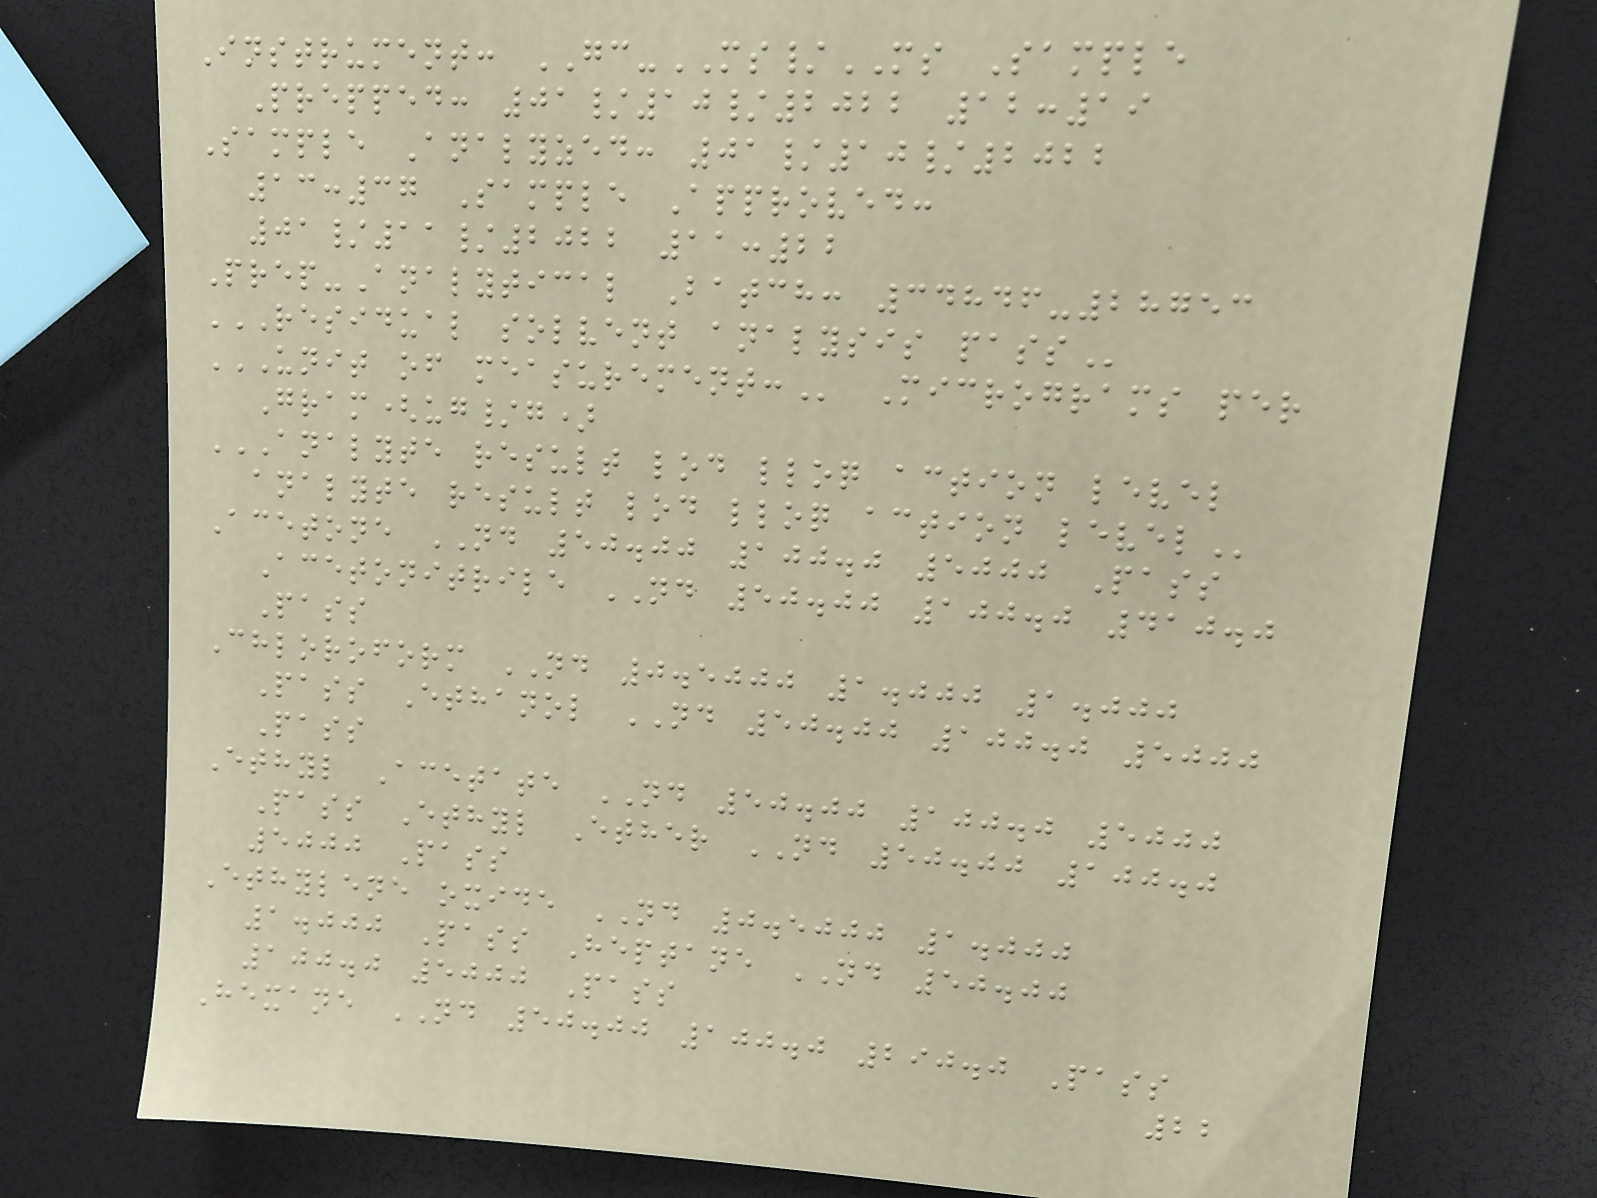Instrument: GC-MS/MS Sample
Prepped: 01/10/2022 12:19
Sample Analyzed: 01/10/2022
13:37 Sample Approved:
01/11/2022 11:22
Prep-Analytical Batch: 34846-28753
RESIDUAL SOLVENT ANALYSIS PASS
UNIT OF MEASUREMENT: Micrograms per
Gram(ug/g)
ANALYTE RESULT LOD LLOQ ACTION LEVEL
ANALYTE RESULT LOD LLOQ ACTION LEVEL
Acetone ND 50.00 100.0 5000 Pass
Acetonitrile ND 50.00 100.0 410.0
Pass
Chloroform ND 0.5000 1.000 1.000
Pass Ethanol ND 50.00 100.0 5000
Pass
Ethyl Acetate ND 50.00 100.0 5000
Pass Ethyl Ether ND 50.00 100.0
5000 Pass
Ethylene oxide ND 0.5000 1.000
1.000 Pass Heptane ND 50.00
100.0 5000 Pass
Hexane ND 50.00 100.0 290.0 Pass
22
